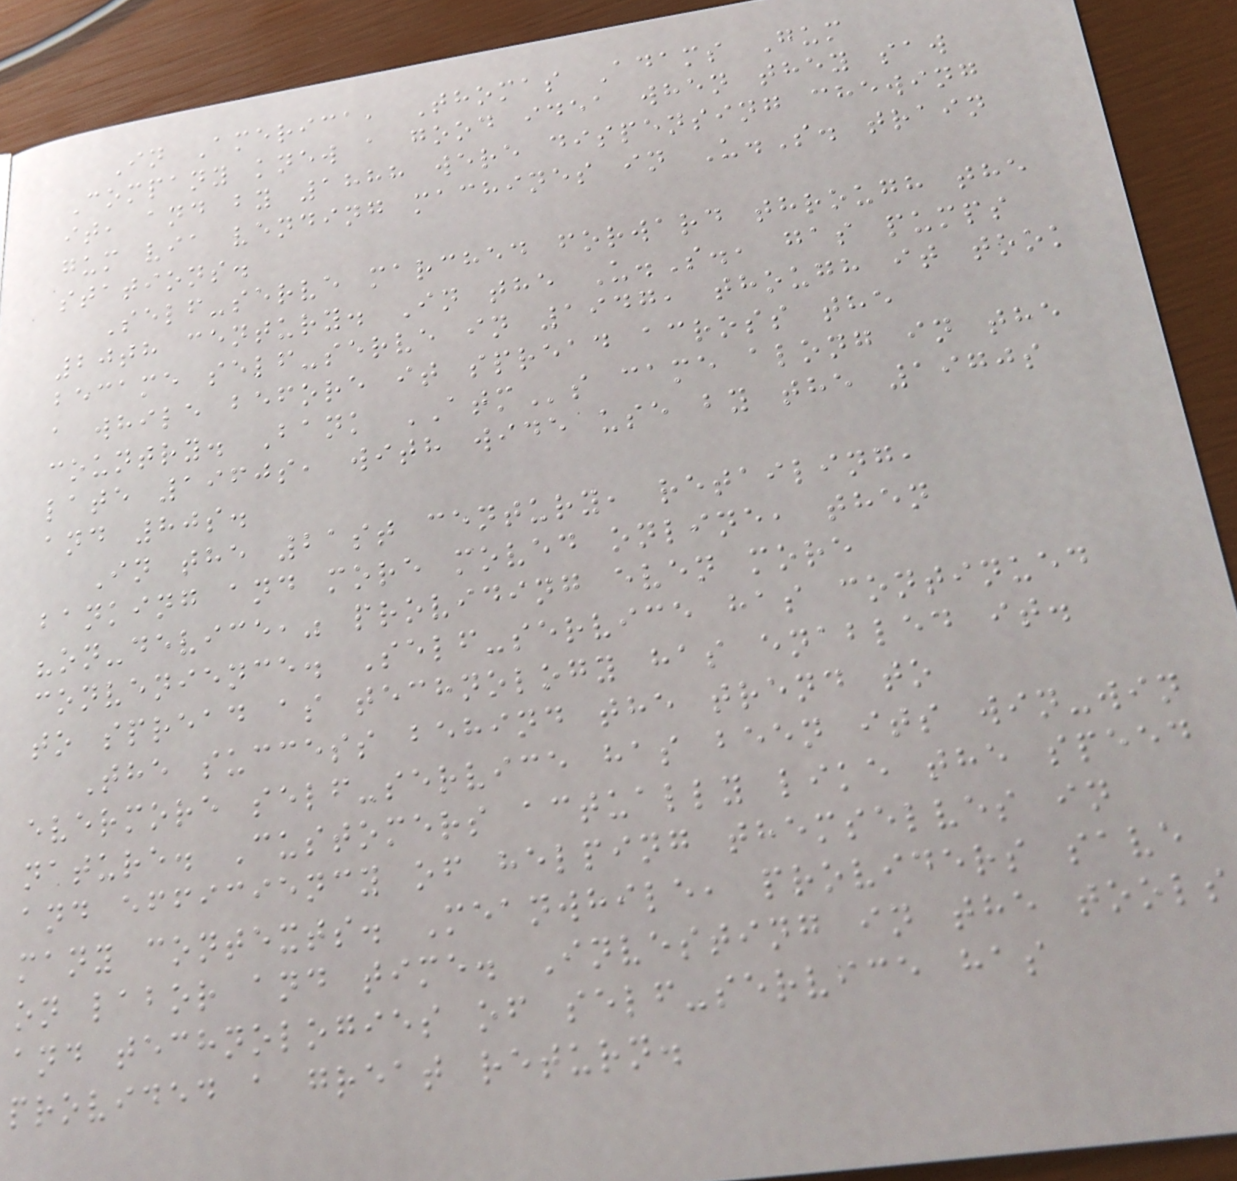In America, Thomas Adams Gum
Company knew a good idea when they saw
it, and by 1888 were dispensing chewing
gum via vending machines in U.S. train
stations.
Self-serve marched forward through the
20th century. In the U.S., gas pumps
became self-serve in 1947, though it took
a while before it spread across the
country. Bank ATMs came along in the
late 1960s, with wide use by the 1970s
and 80s.
In the 21st century, retailing,
banking and more moved online, then
"on-device," providing even more
convenience. Self-service has continued
to spread as technology has enabled it.
The success behind the trend to
evermore self-service has been its win-win
nature. Customers actually like the speed
and efficiency of helping themselves in
many contexts. Meanwhile, providers save
on labor and time. Investing in the tools
and technologies of self-service has
provided a great return.
